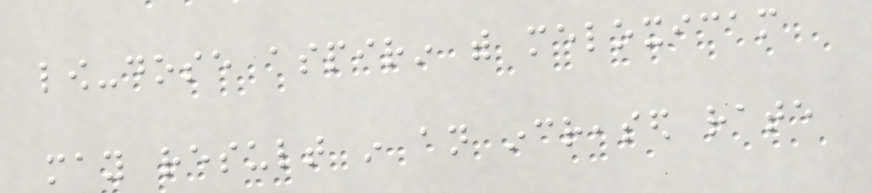low-dose aspirin with meloxicam
may result in an increased rate
